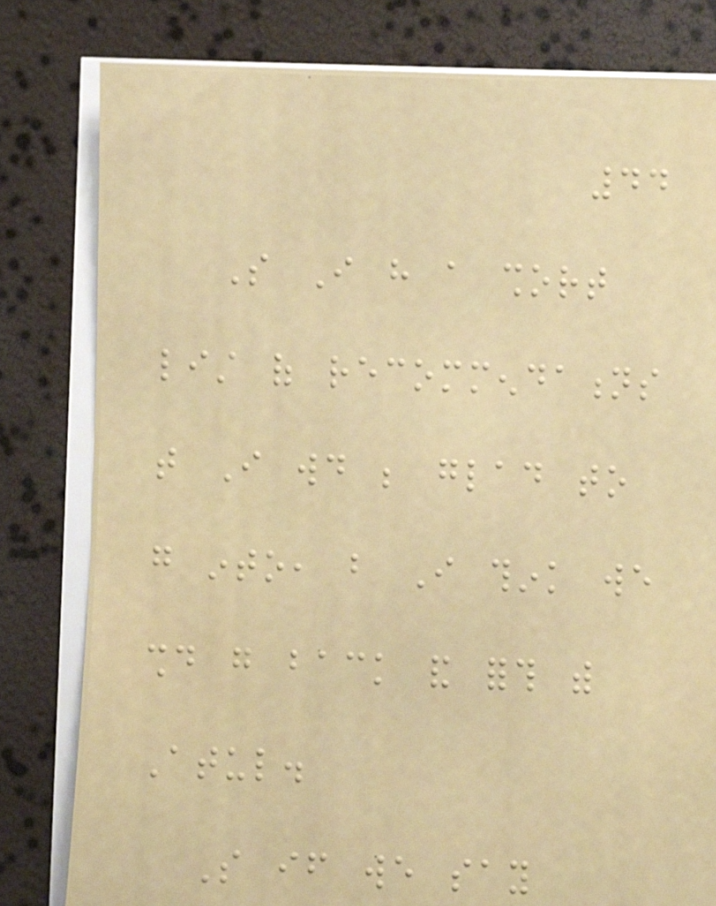44
So I have a short
list of recommendations
that I would be glad to
go into, but I think we
should go back and forth with
Atul.
So if we say
